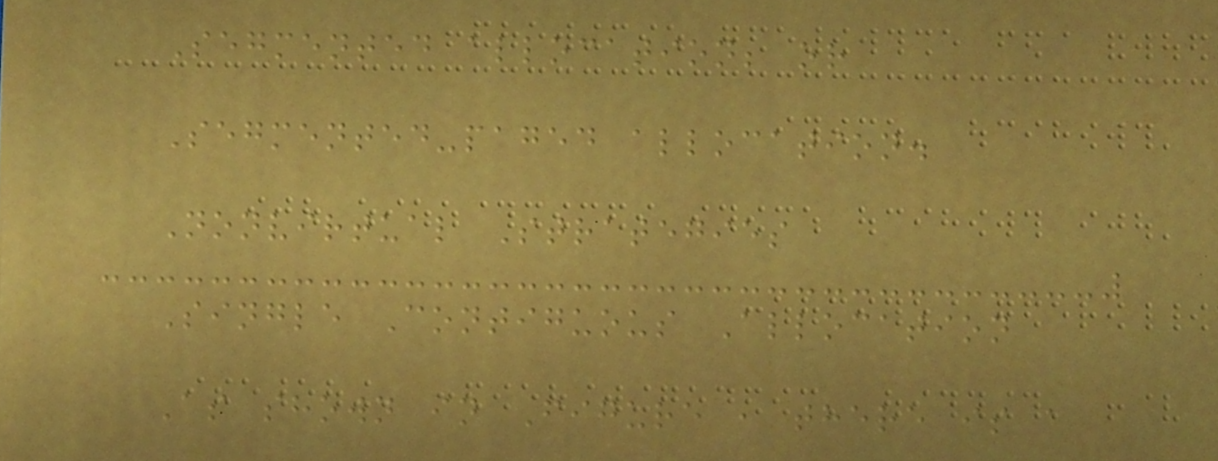Segmented allocation; or
Segmented-paged allocation.
Nonvirtual Strategies
Single Contiguous Allocation
As shown in Figure , there is a
